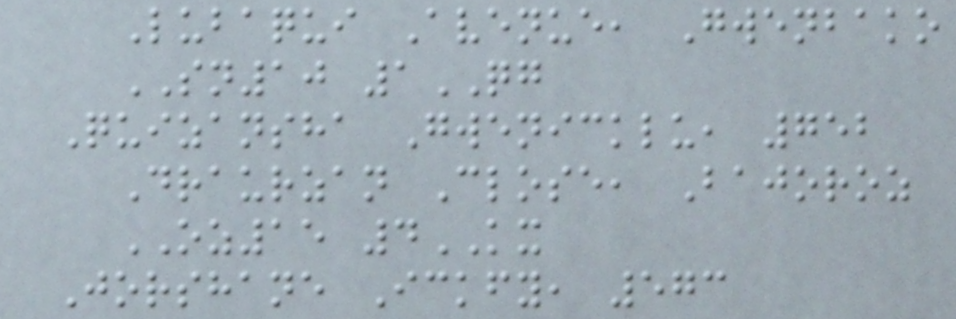Lubaqui Avenue, Gwenbako
SN10 1QG
Quizansha Gwenicklu, 752
Draurzan Close, Bajoroz
OZ15 4KX
Jorshane Ickfy, 573
